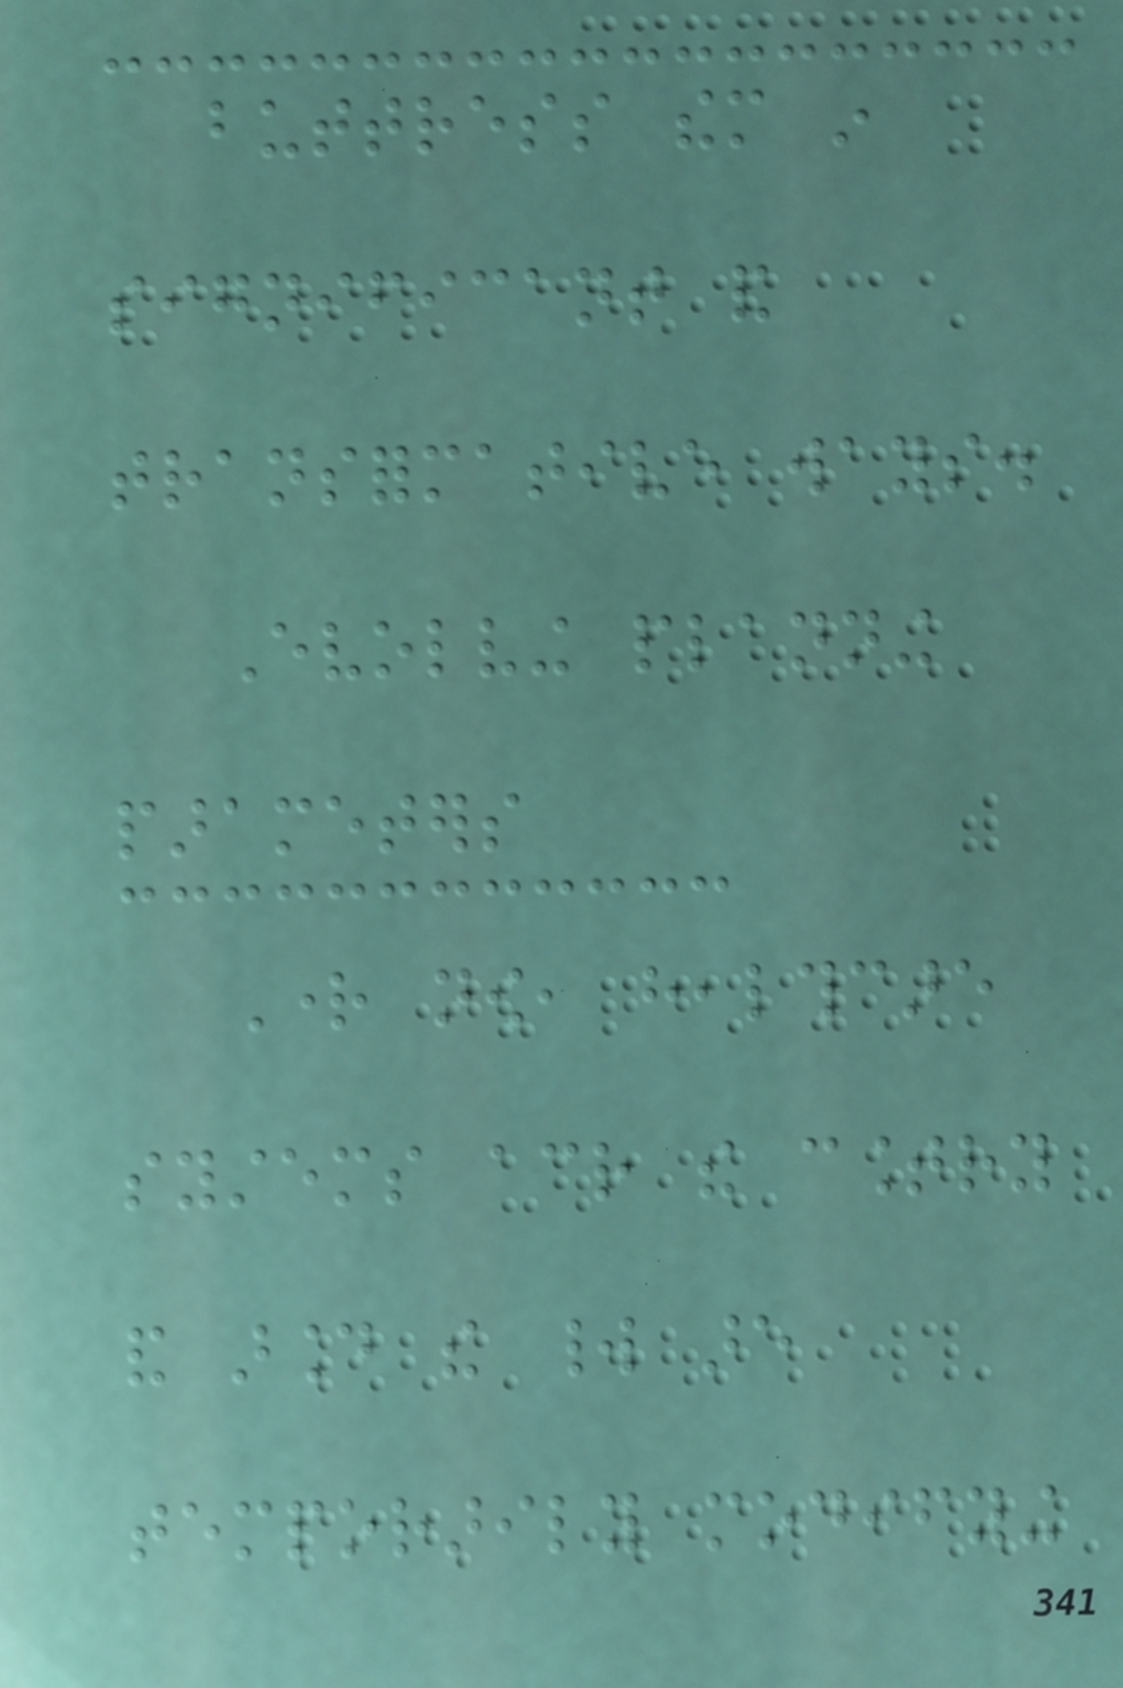buttress them in
significant and
transformative ways.
Evolving planning
parameters
Right now, healthcare
systems across the country
and around the world are
temporarily modifying
